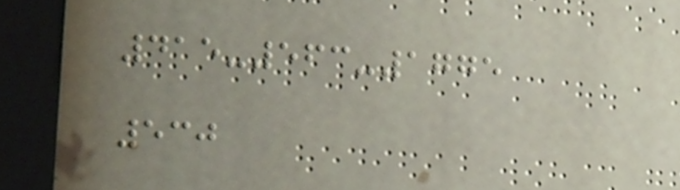415-563-1775
530
